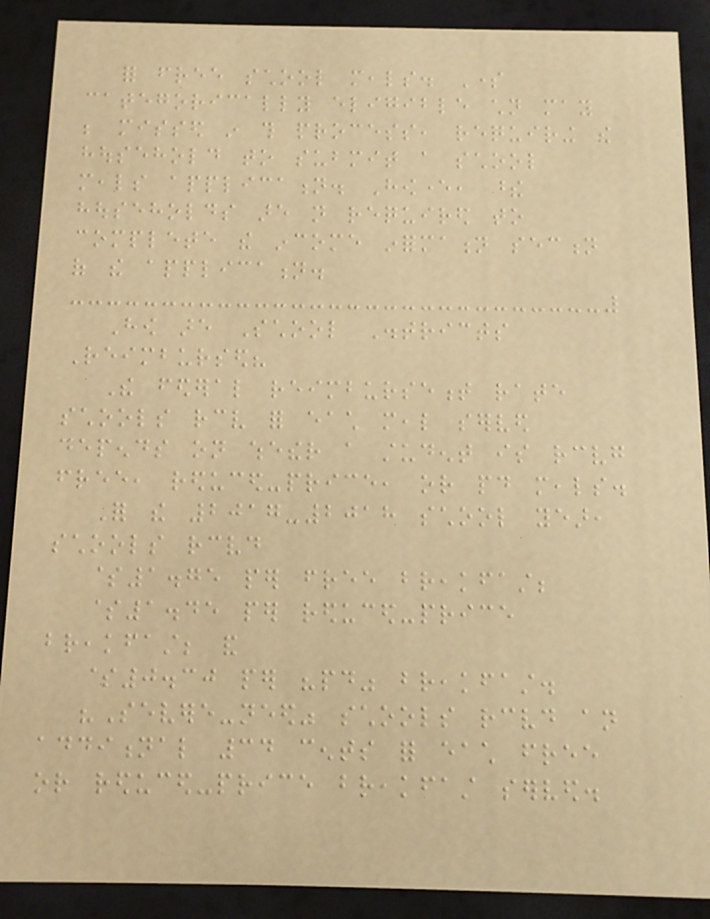for free school meals. Some
categorically eligible children may
be missed in this process, requiring the
household to submit a school
meals application. However, these
households are not required to
complete the income information section
of the application.
How are School Districts
Reimbursed?
The federal reimbursement rate
schools receive for each meal served
depends on whether a student is receiving
free, reduced-price, or paid meals.
For the 2017-2018 school year,
schools received
$1.75 per free breakfast;
$1.45 per reduced-price
breakfast; and
$0.30 per "paid" breakfast.
"Severe-need" schools received an
additional 34 cents for each free
or reduced-price breakfast served.
